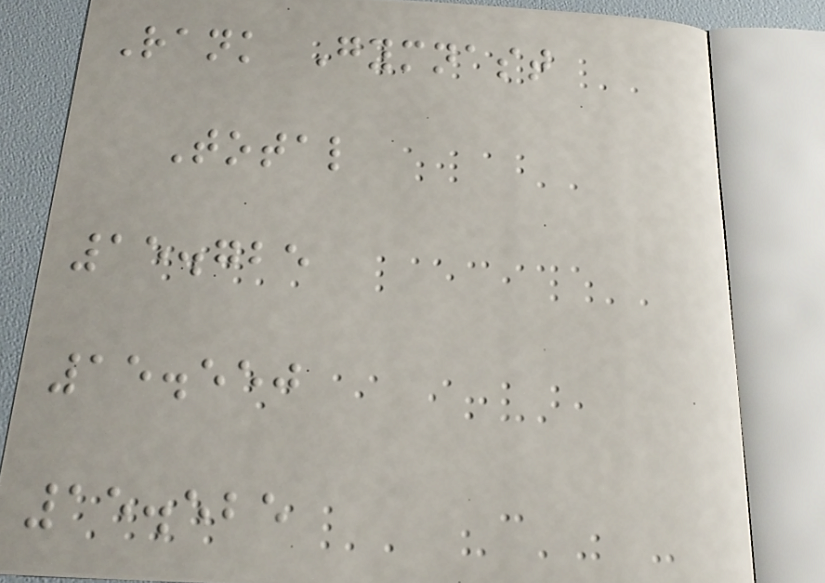Rank Gymnast
Total
15.725
15.550
15.525
